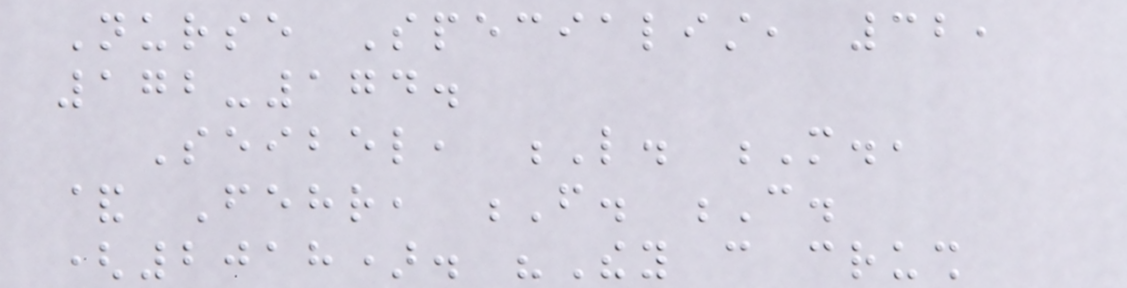Nurse Specialist, 32,
172-174.
Seibel, L. M.,
& Fehr, F. C.
(2018). "They can crush
